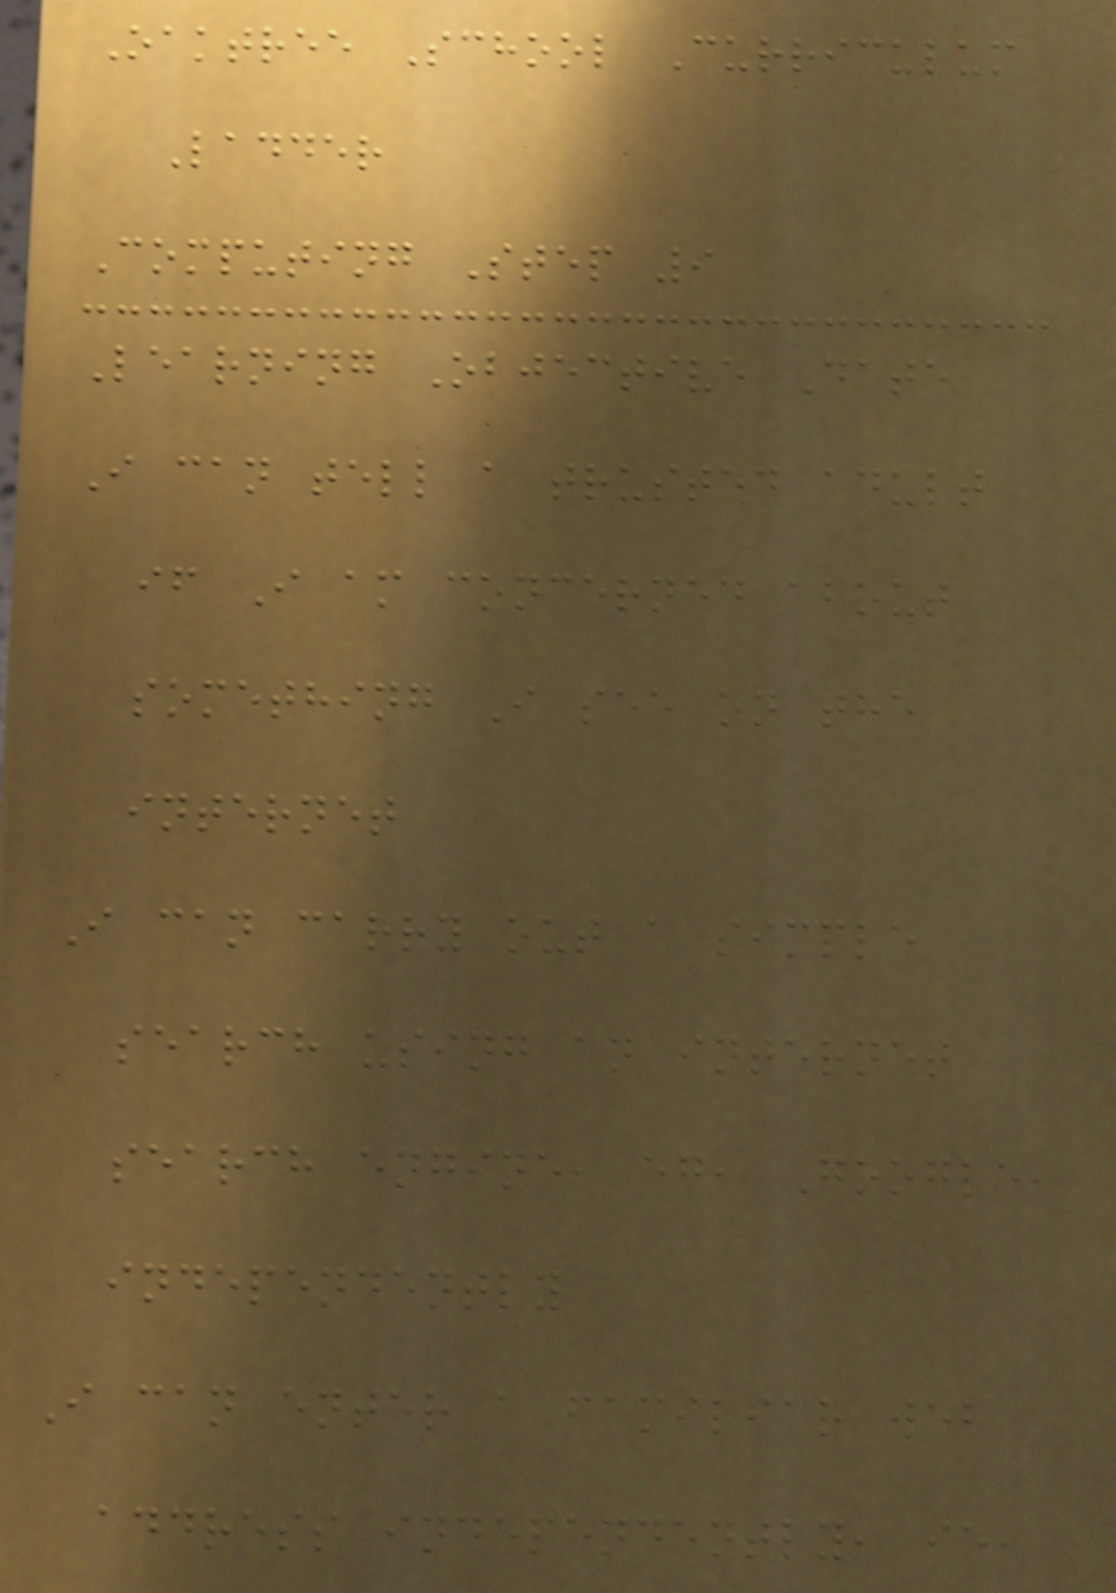Oaktree School Curriculum
Ladder
Computing Step 9
Learning Objective Date
I can tell a trusted adult
if I am concerned about
something I see on the
internet
I can carry out a simple
search using an internet
search engine, eg, Google,
independently
I can enter a familiar web
address independently, ie,
